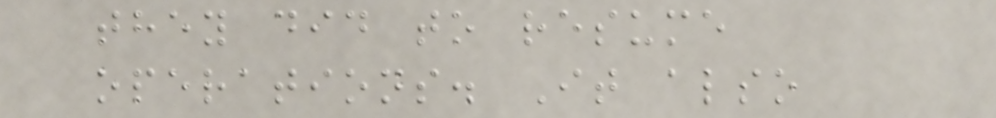they did to resume
operations. It also
